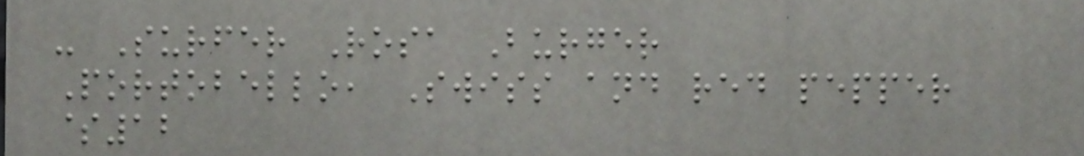- Surfer Rosa Burger
Portobello, Swiss and red pepper
$12
